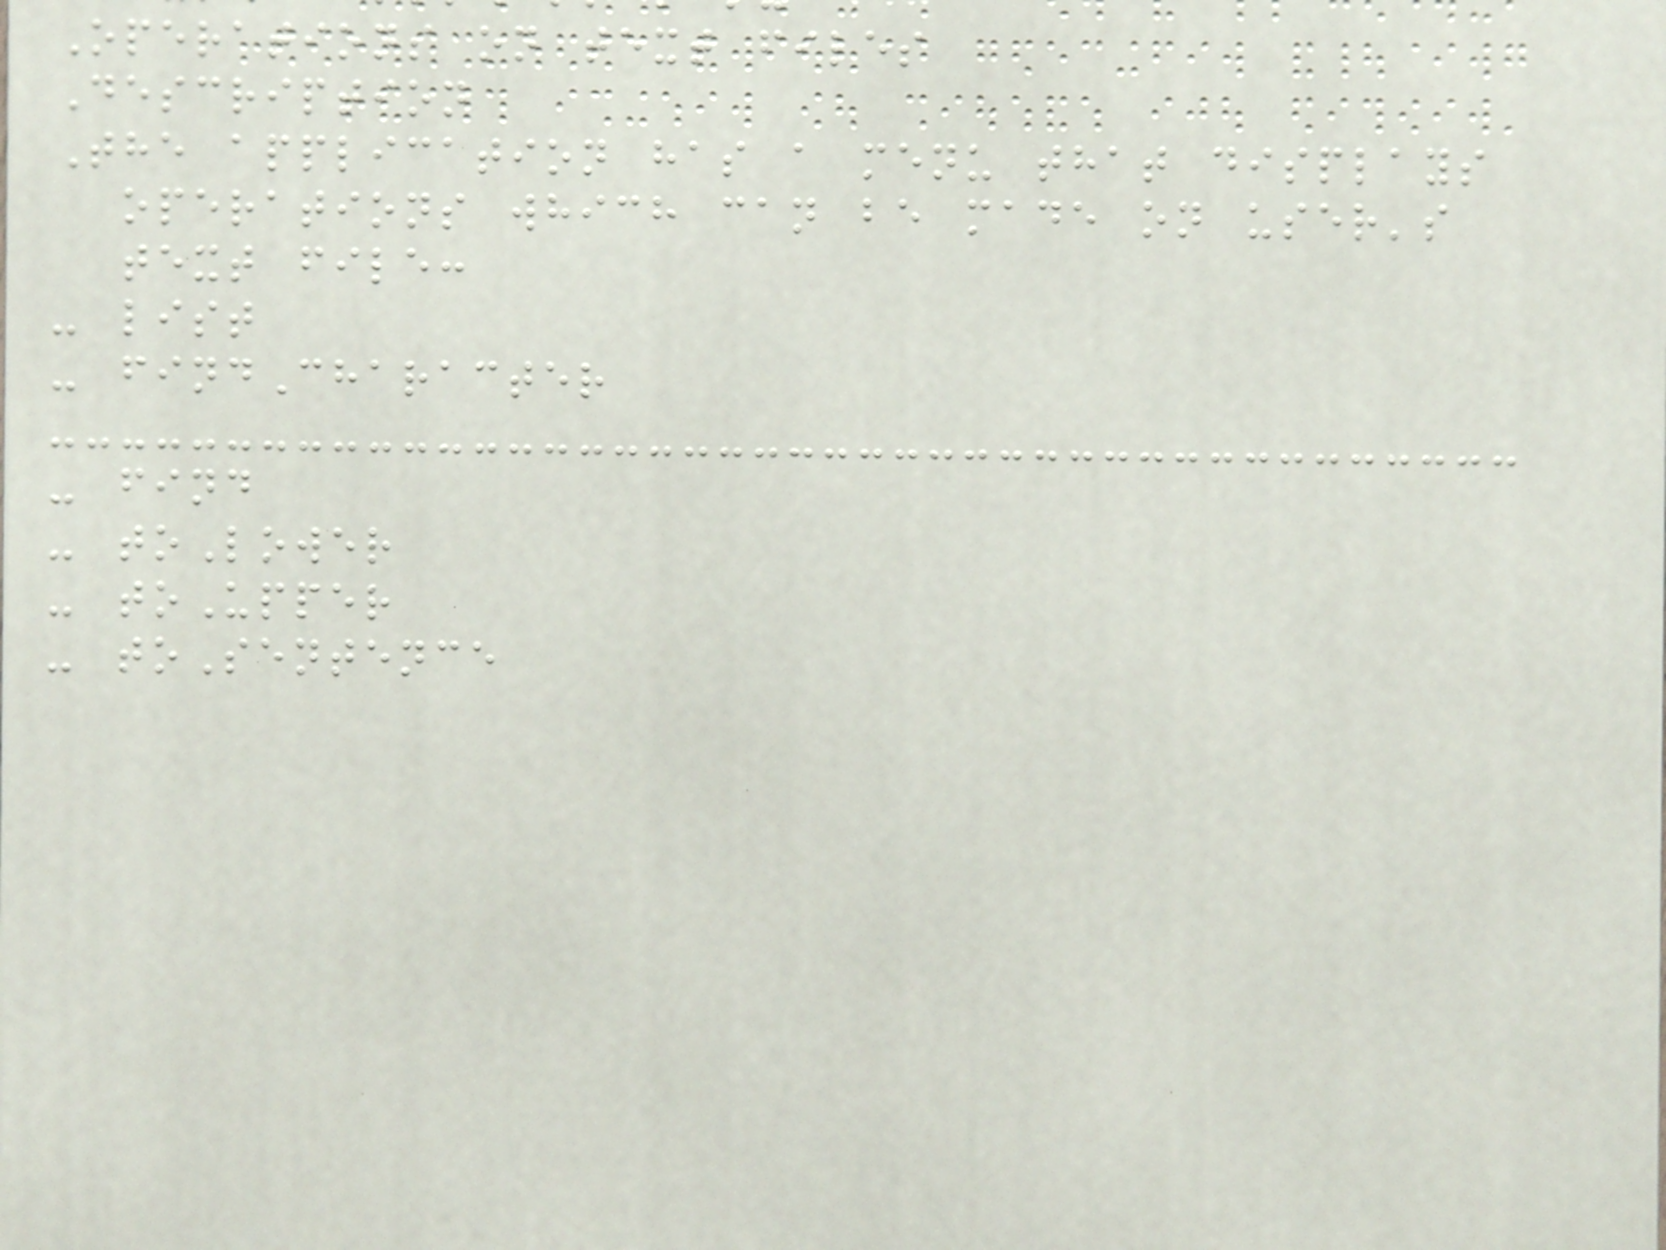Operations on text files
Description
The application has a menu that displays
operations which can be made on user's
text file:
- list
- findCharacter
- find
- toLower
- toUpper
- toSentence
